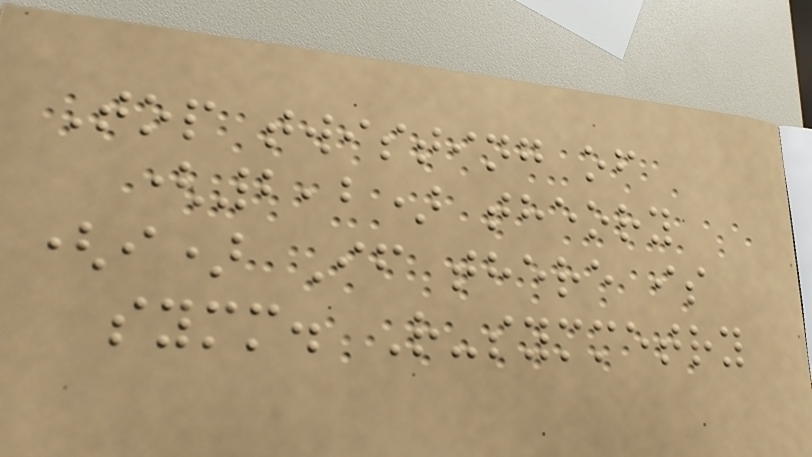Top twisting of
(2,2) theory
(i) If there is
symm. R-symmetry
